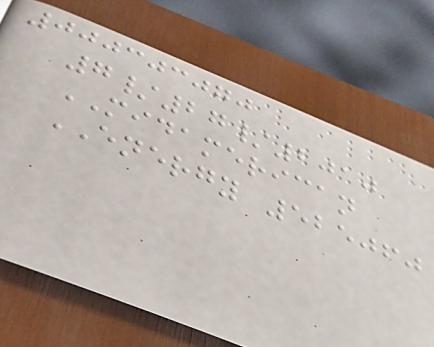000303070
7/27/2010
MIDAMERICAN
ENERGY 525060
